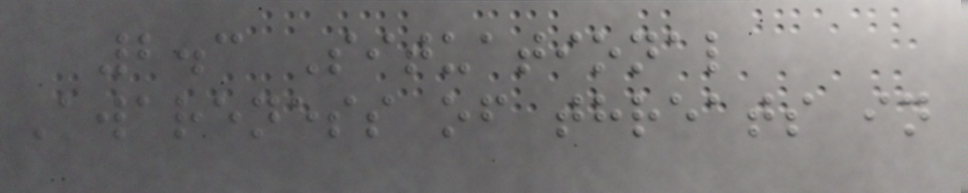2.3 Situational
Awareness of threats in
